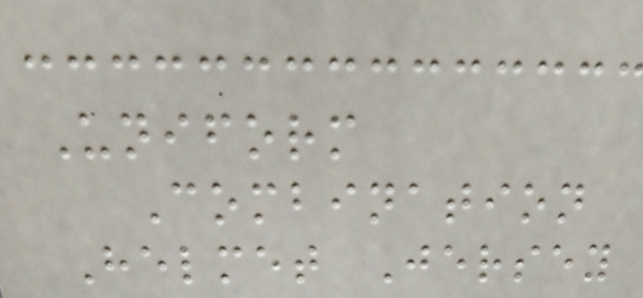Uniform
Combination
Helmet Jersey
